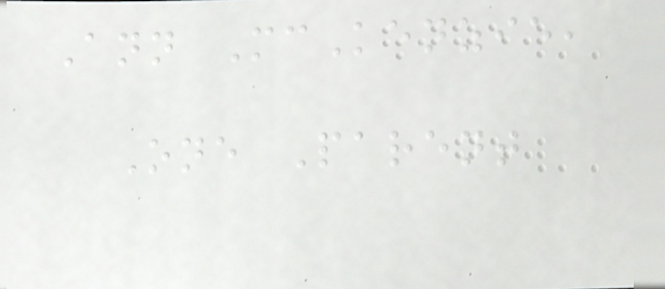Ann McKenzie,
One Parent
